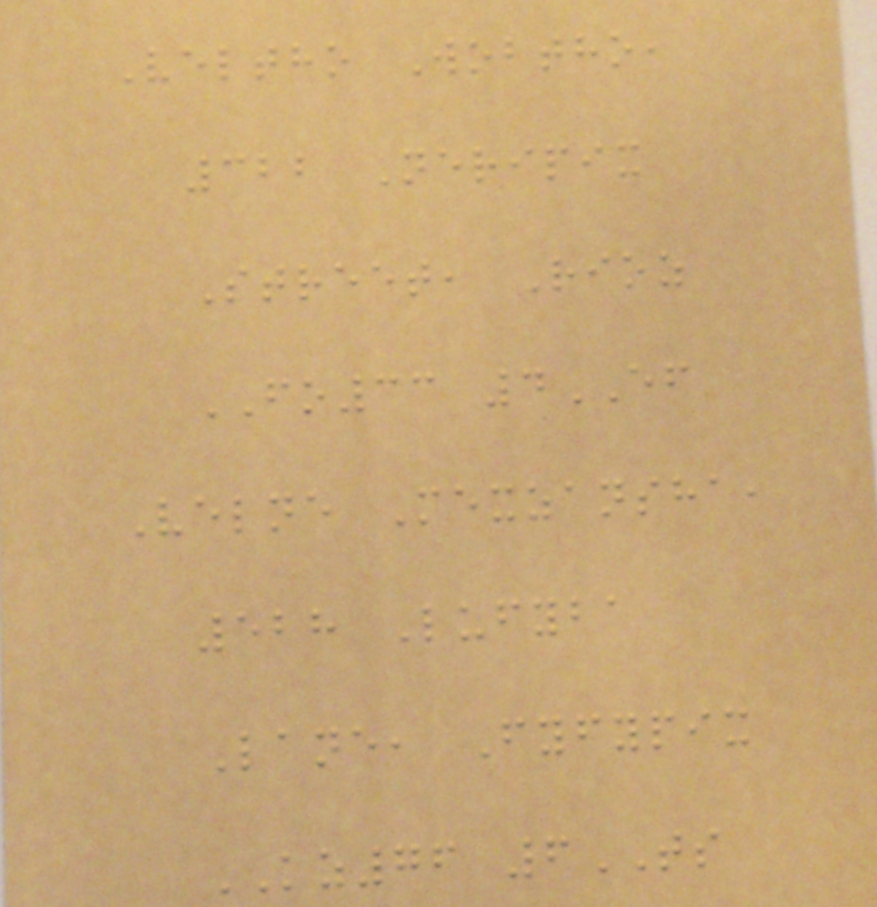Veltho Wobtho,
322 Neripix
Street, Rioz
FO33 4EF
Velne Mexzansha,
528 Lufyba
Lane, Fyfypix
KZ76 6TS
